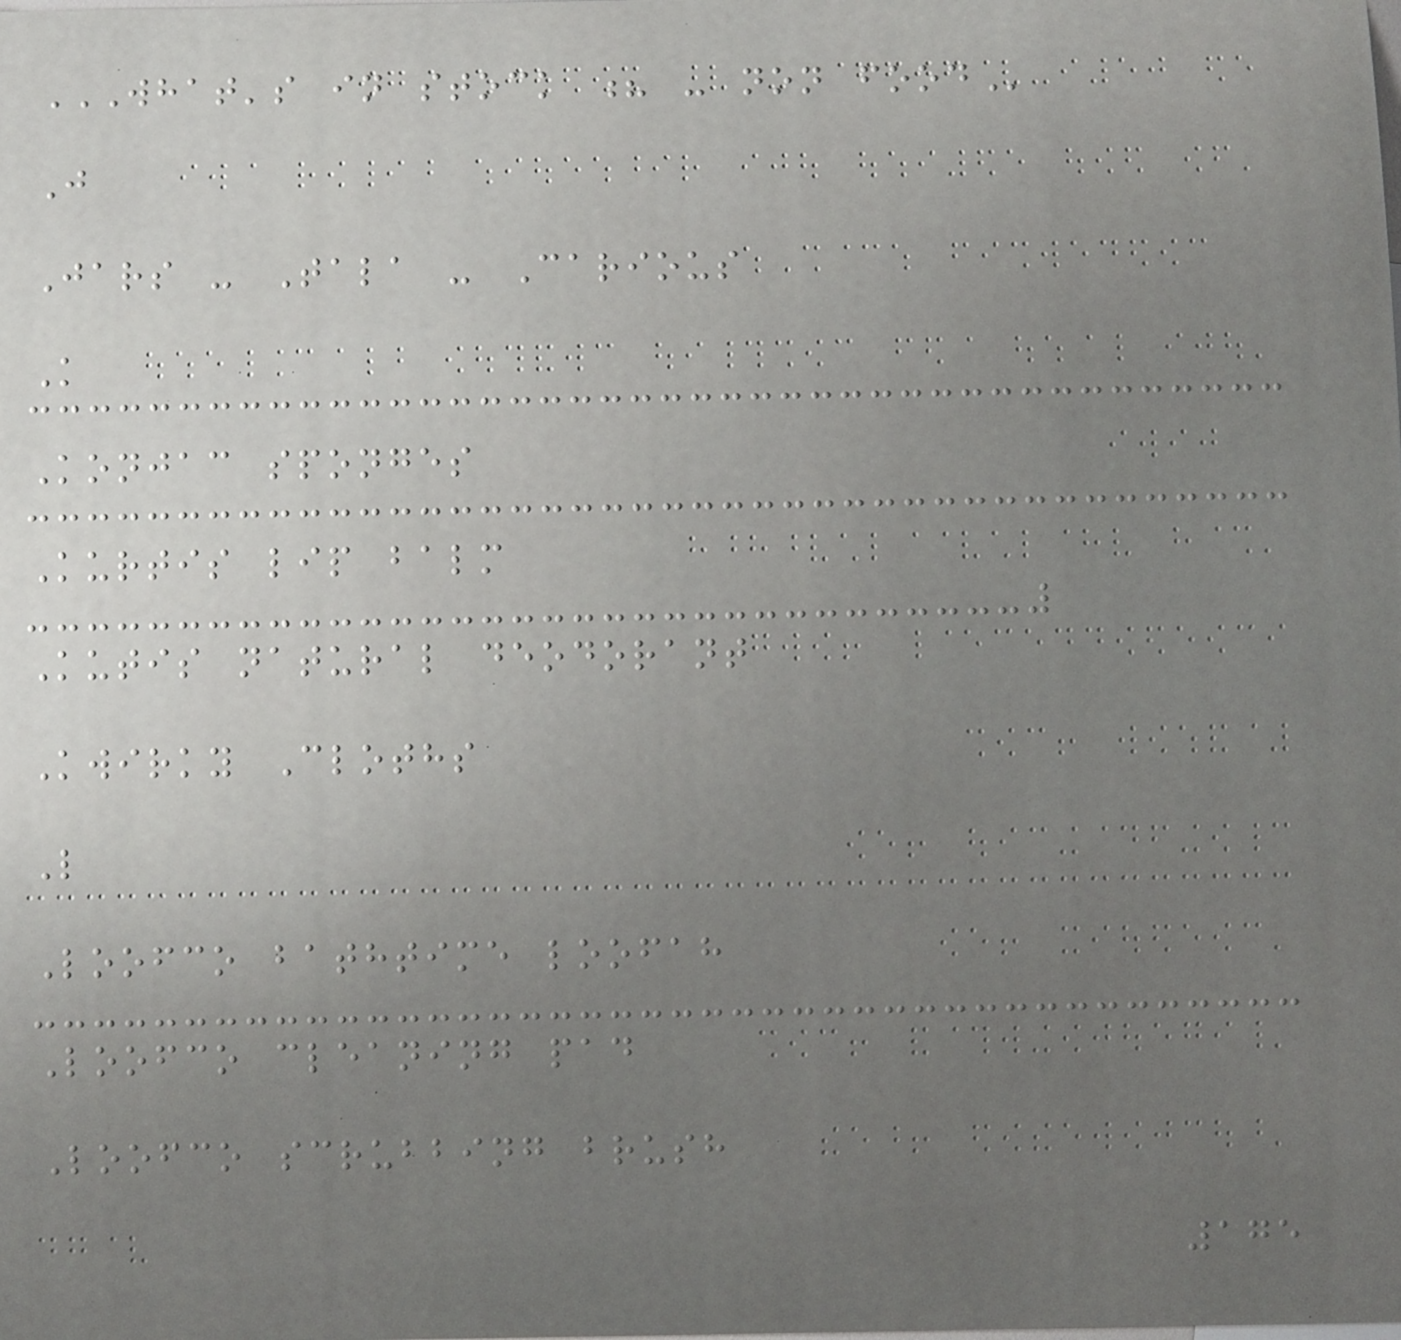WHAT'S IN STOCK ? - NON FOOD
J
Jars - Tala - Carious
K
Konjac sponges
Kurtis lip balm
Kutis natural deodorant
Kwirky Cloths
L
Loofco bathtime loofah
Loofco cleaning pad
Loofco scrubbing brush
175
